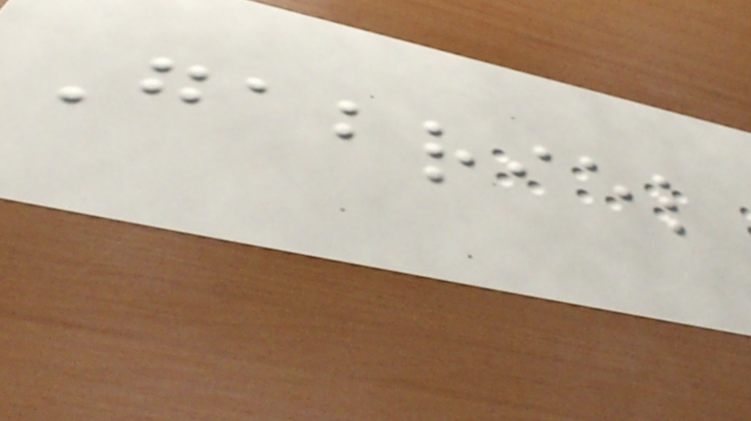Gabriel
